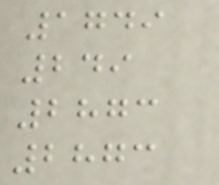1749
249
2873
2873
